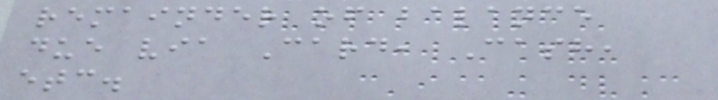remainder of balance
due via Card, Cash,
etc.
